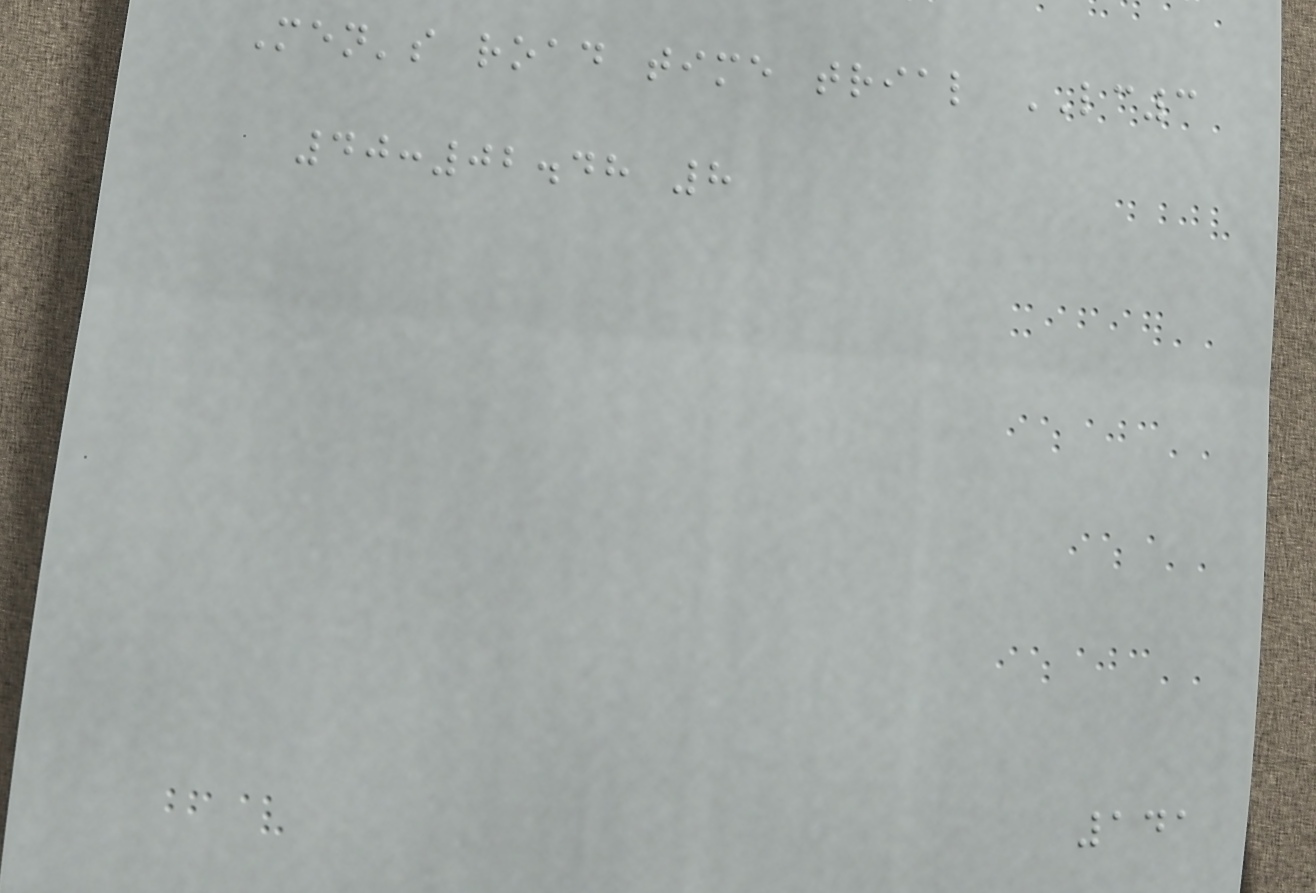Men's road time trial LC3
40:02.48 8
141
